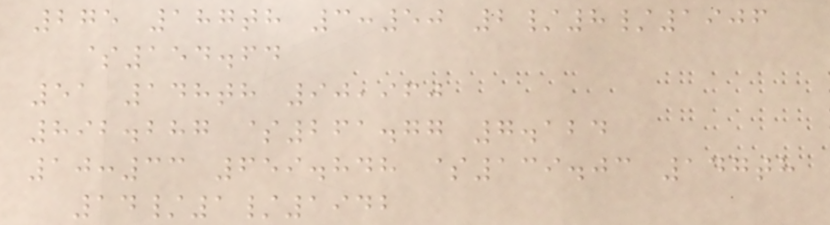275 187th 3:50 2/8/1906
$154.64
51 148th 90,960
892.287 $261.77 7.124
10:33 659.848 $139.03 147th
14/1/1942
